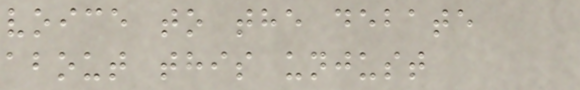voice to the debate
about this unjust
